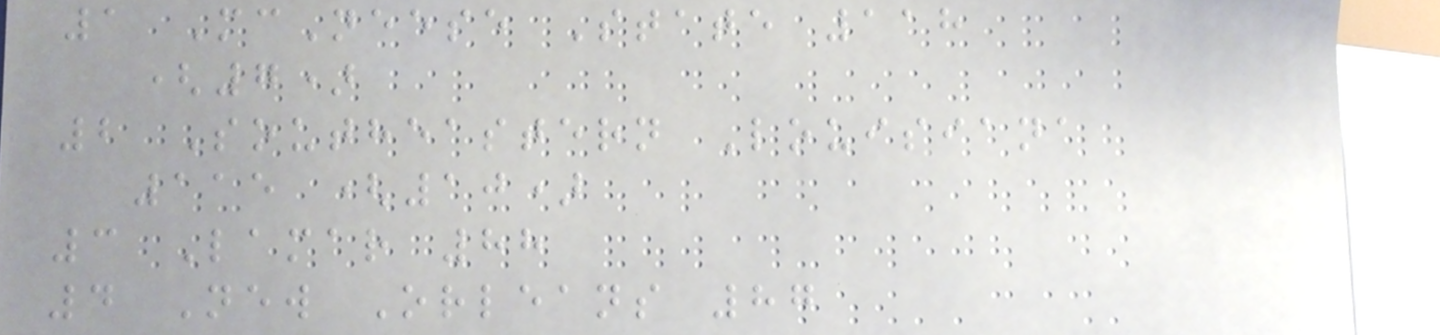1 McNeese State 118
(7)
2 Southeastern Louisiana
115 (10)
3 Lamar 88
4 New Orleans 87
